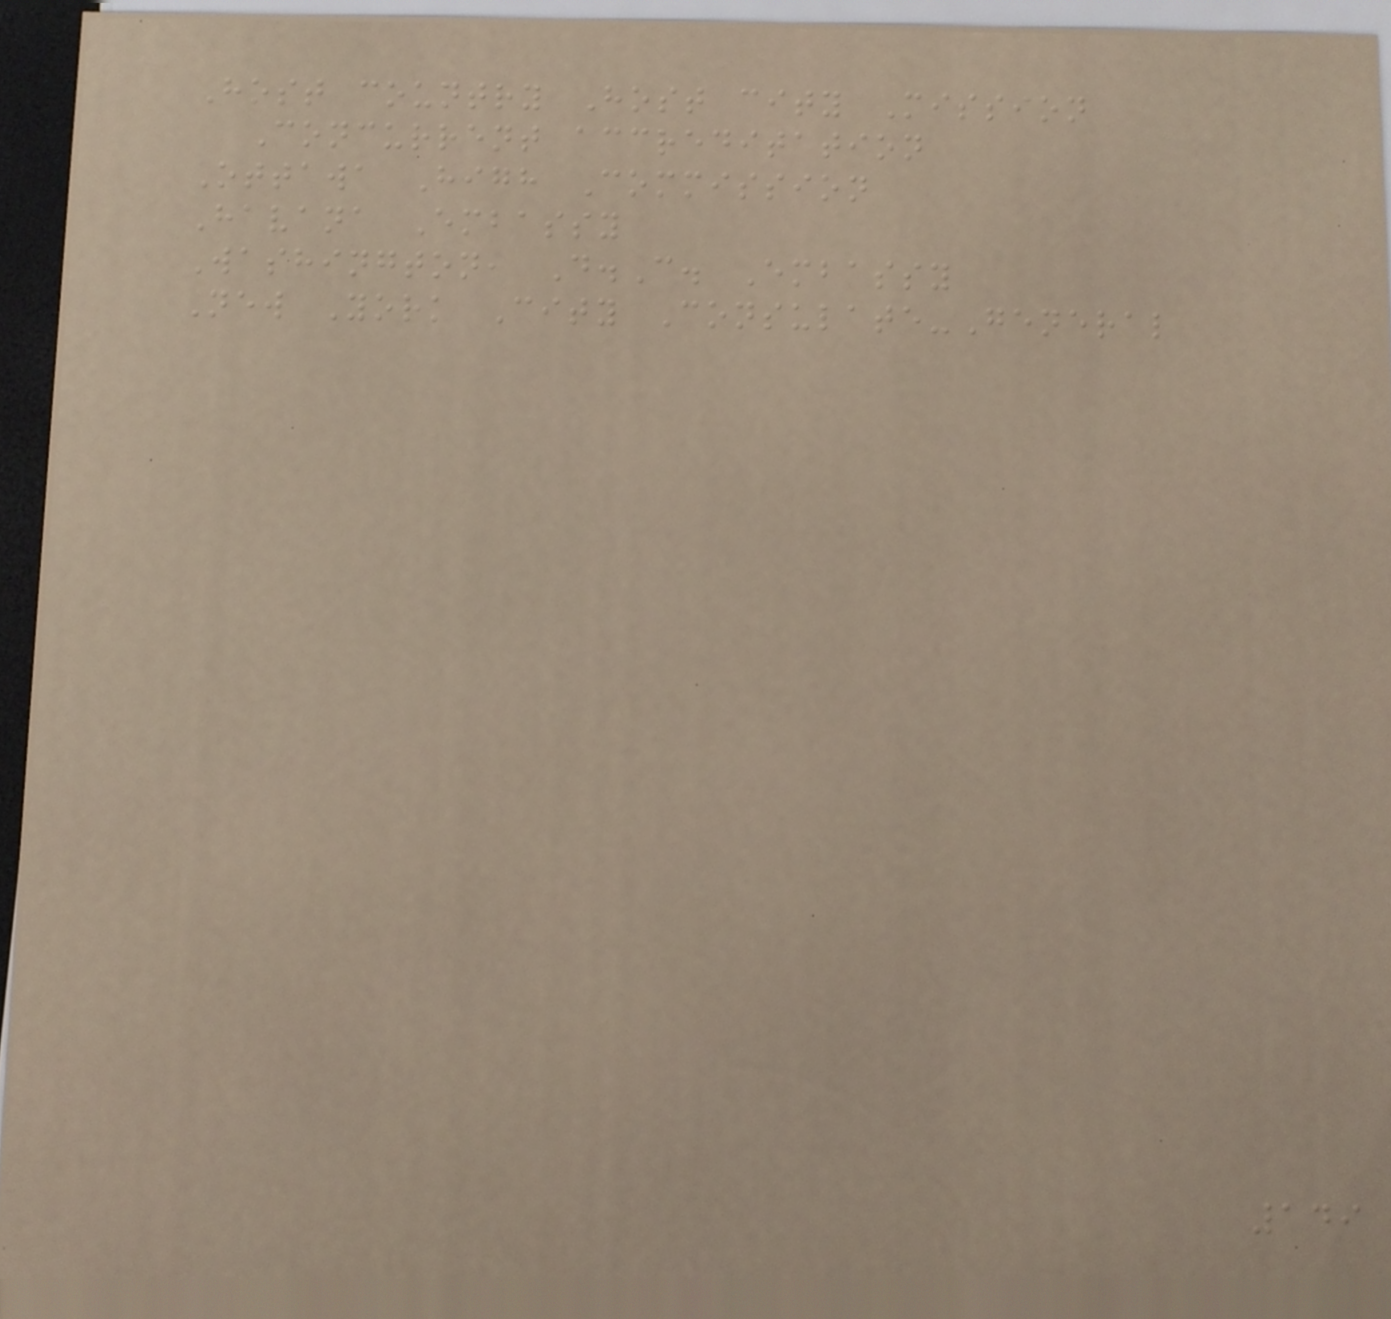Host country Host city Mission
Concurrent accreditation
Ottawa High Commission
Havana Embassy
Washington, D.C. Embassy
New York City Consulate-General
149
